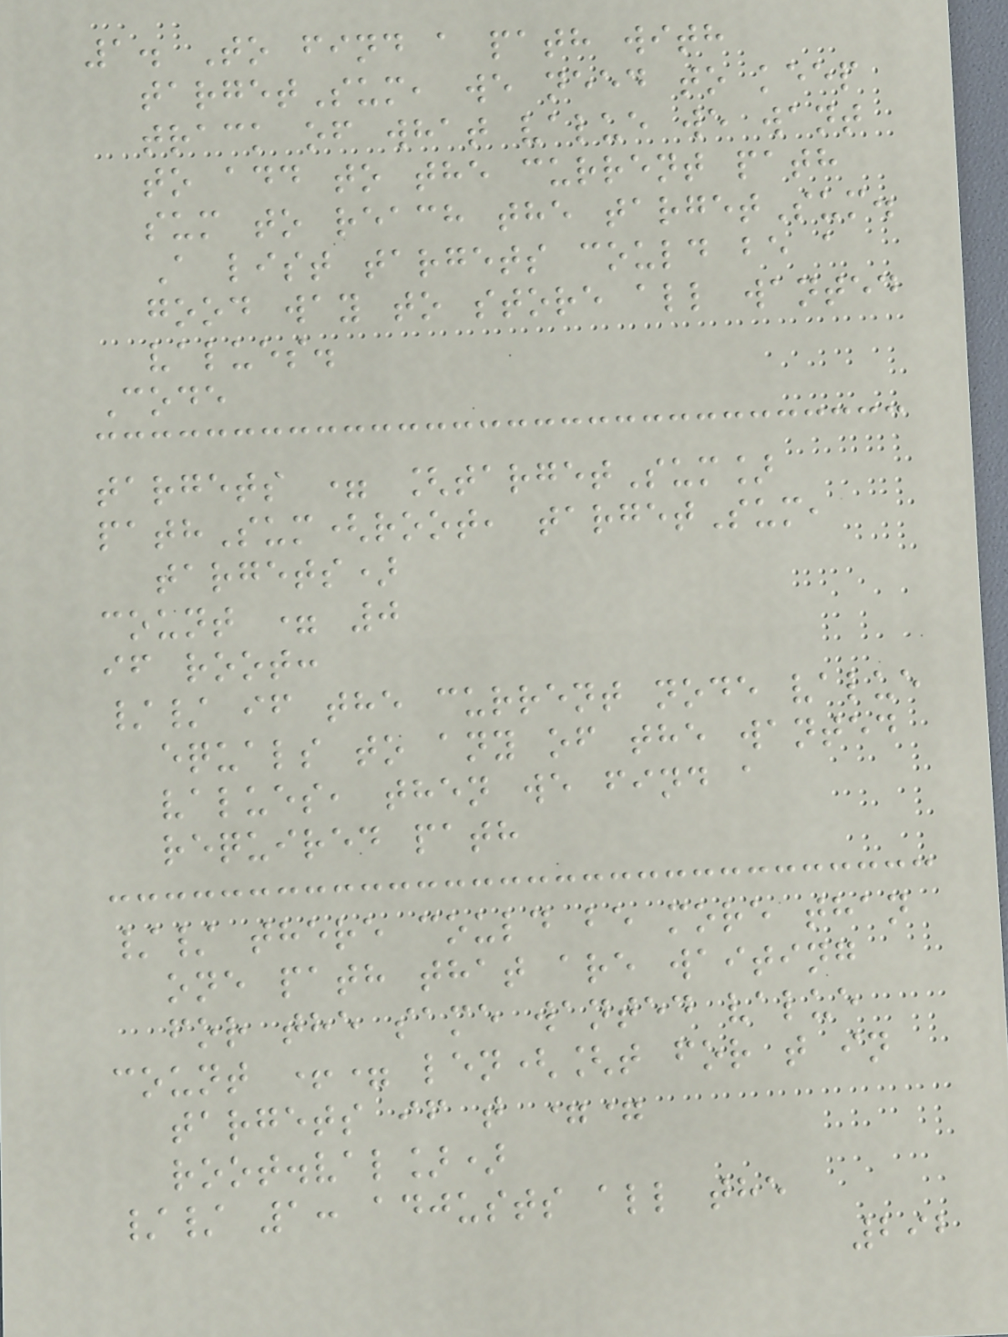1. To find a path with
targetSum, we need to keep
track of what value we want
to add to the current path
sum to reach the targetSum.
A list targets could be a
good way to store all wanted
values.
Code
targets = [targetSum]
pathSum(root, targetSum,
targets)
count = 0
if root:
// if the current node value
equals to any of the wanted
values, then we find a
required path
// there could be more than
one path that are waiting
for the same wanted value
count += len([t for t in
targets if t ==
root.val])
// 1: adjusts all the
292
